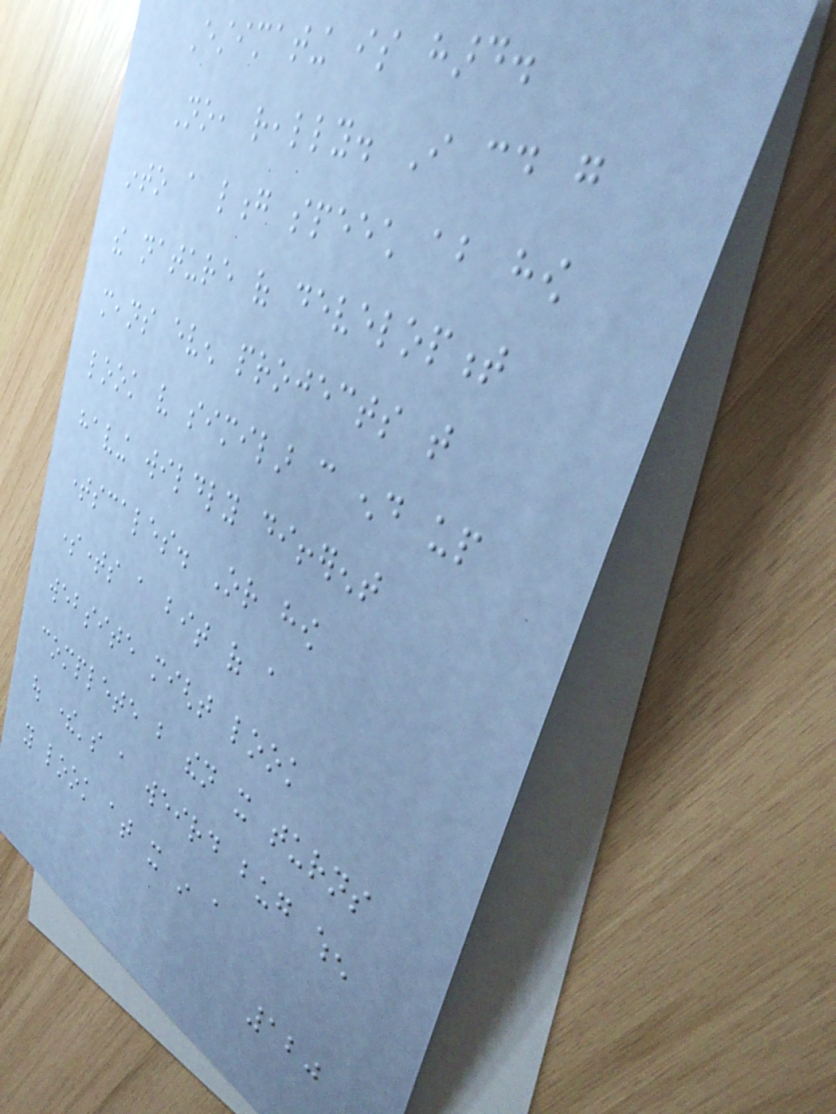Estimating is hard.
No, really. I could go
into a long speech about how
the nature of development
means even projects that
look very similar can end up
having wildly different
timescales. Or how
sometimes a bit of a
website might look
complete but then it turns
out there's a weird bug when
you look at it in a
120
